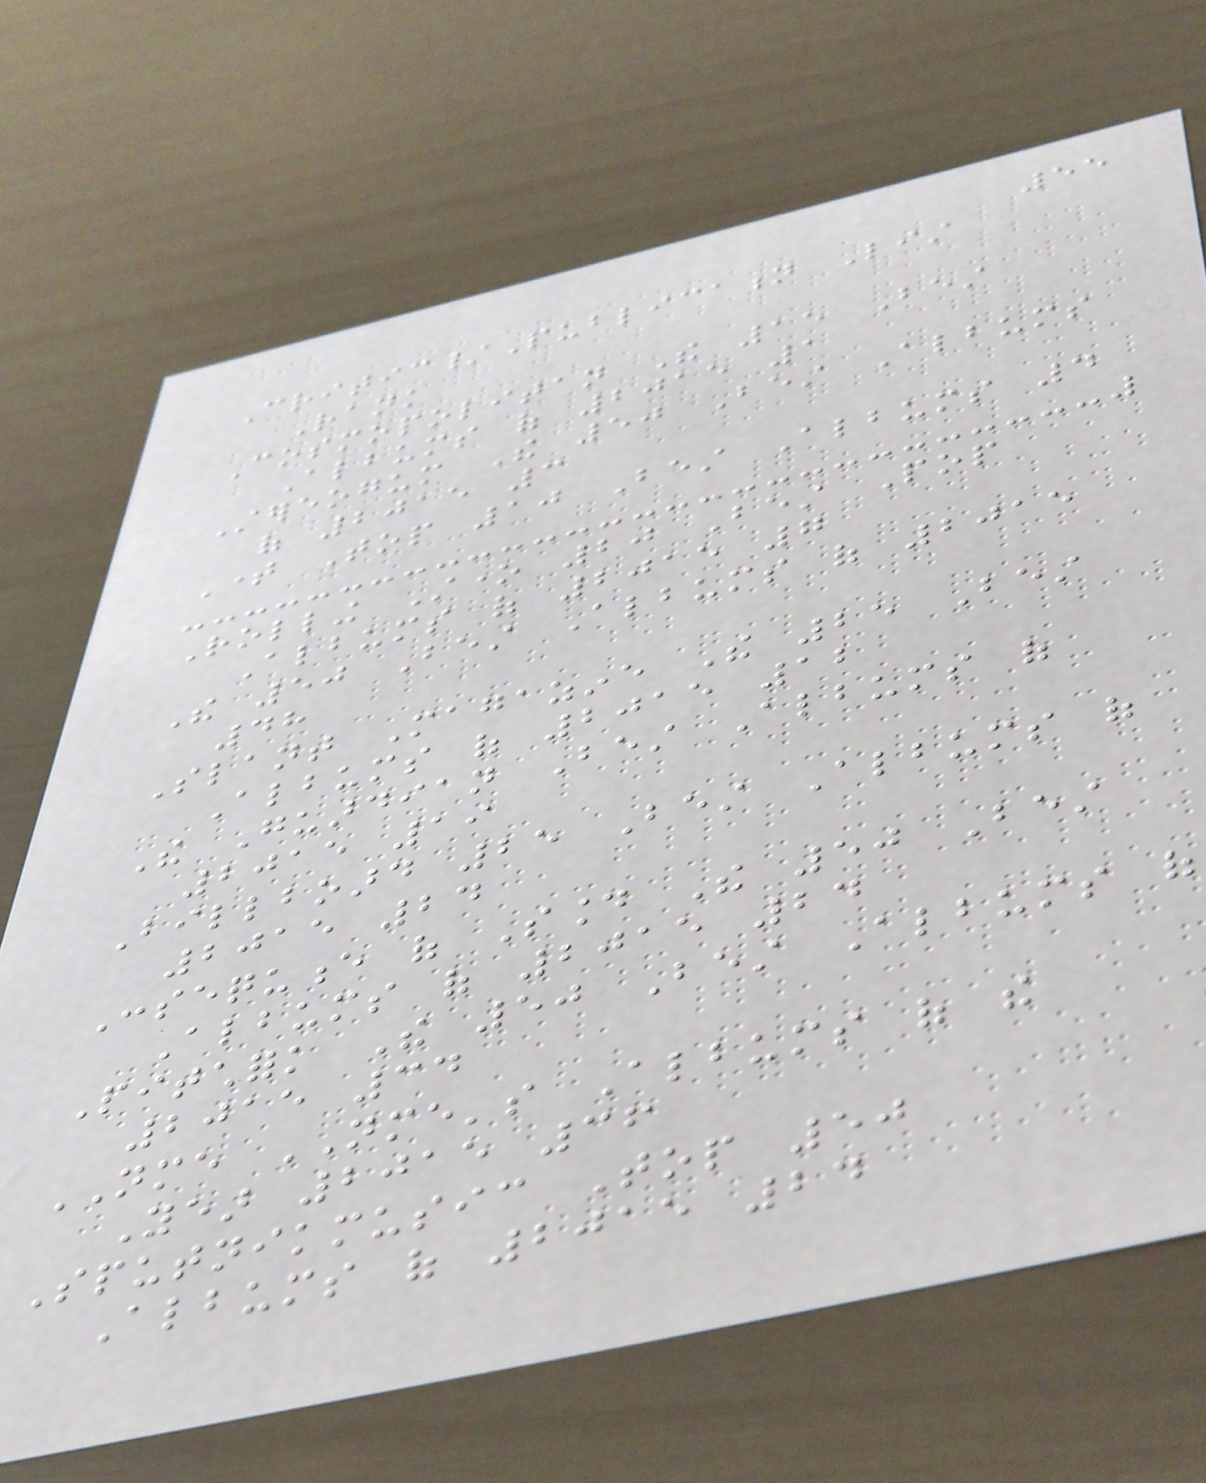55
Critic/Publication List
Rank
Cosmopolitan The 15 Best
Albums of 2015 1
Stereogum The 50 Best Albums
of 2015 3
Time Top 10 Best Albums 4
Rolling Stone 20 Best Pop
Albums of 2015 7
The 50 Best Albums of 2015
48
Slant Magazine The 25 Best
Albums of 2015 12
The Guardian Best Albums of
2015 19
Billboard 25 Best Albums of
2015 24
Consequence of Sound The 50 Best
Albums of 2015 24
Pitchfork The 50 Best Albums of
2015 34
NME NME's Albums of the
Year 2015 36
Sputnikmusic Top 50
Albums of 2015 24
